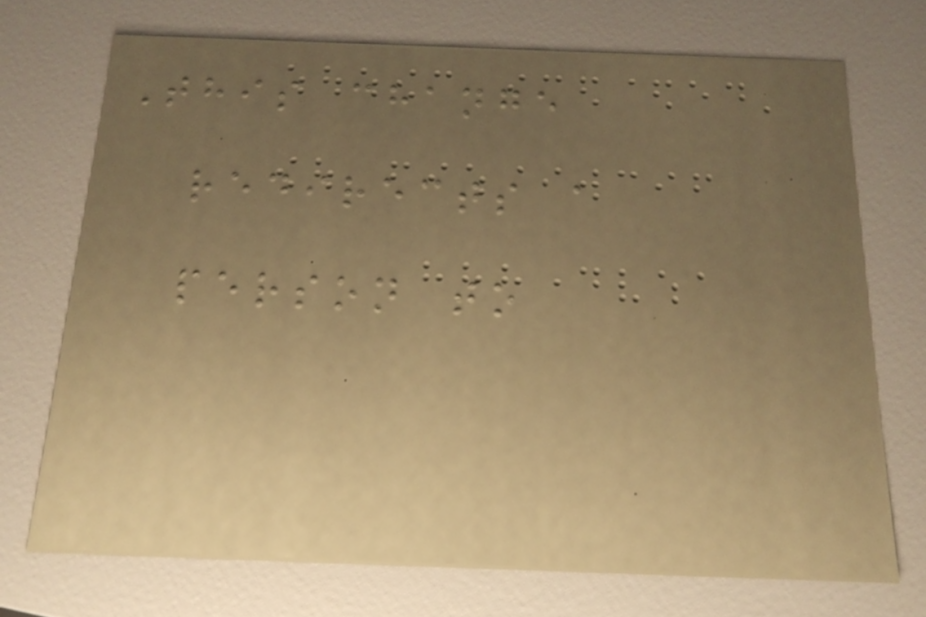This change
redirects a
person to
